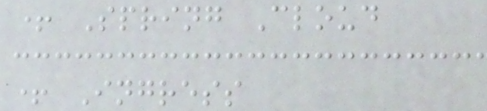+ Spring Cloud
+ Ingress
